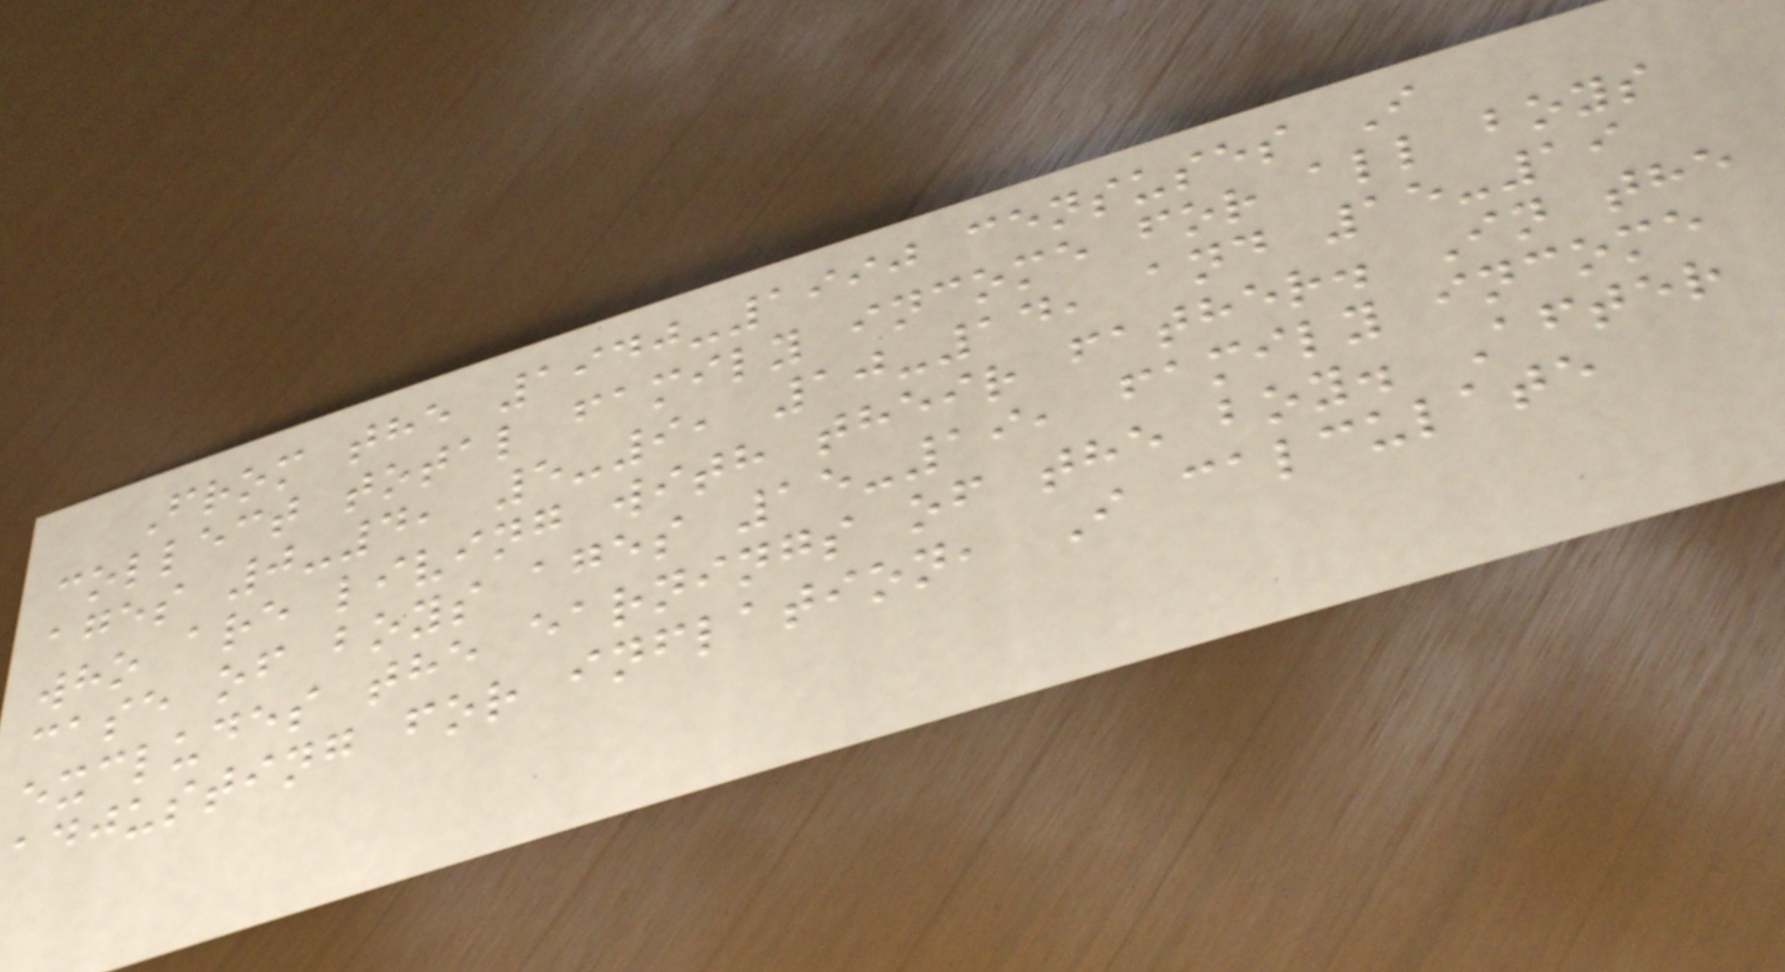From the 1940-1990 censuses I
collect total family income for all boys
ages 0-4, 5-9, 10-14, and 15-19
who are living with their father. In the
case of boys ages 15-19, family income
excludes the earnings of the boy. After
adjusting for inflation, I calculate
